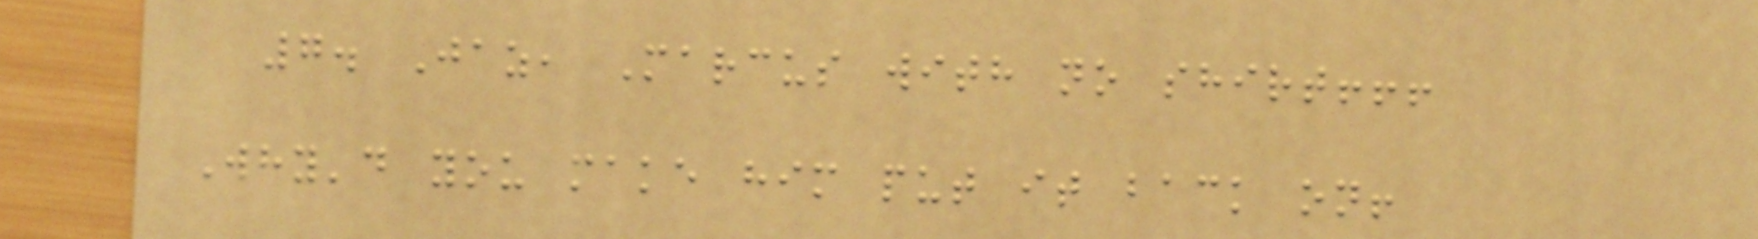7. Jaz, Marcus with no shirt!!!
Why'd you make him put it back on!
